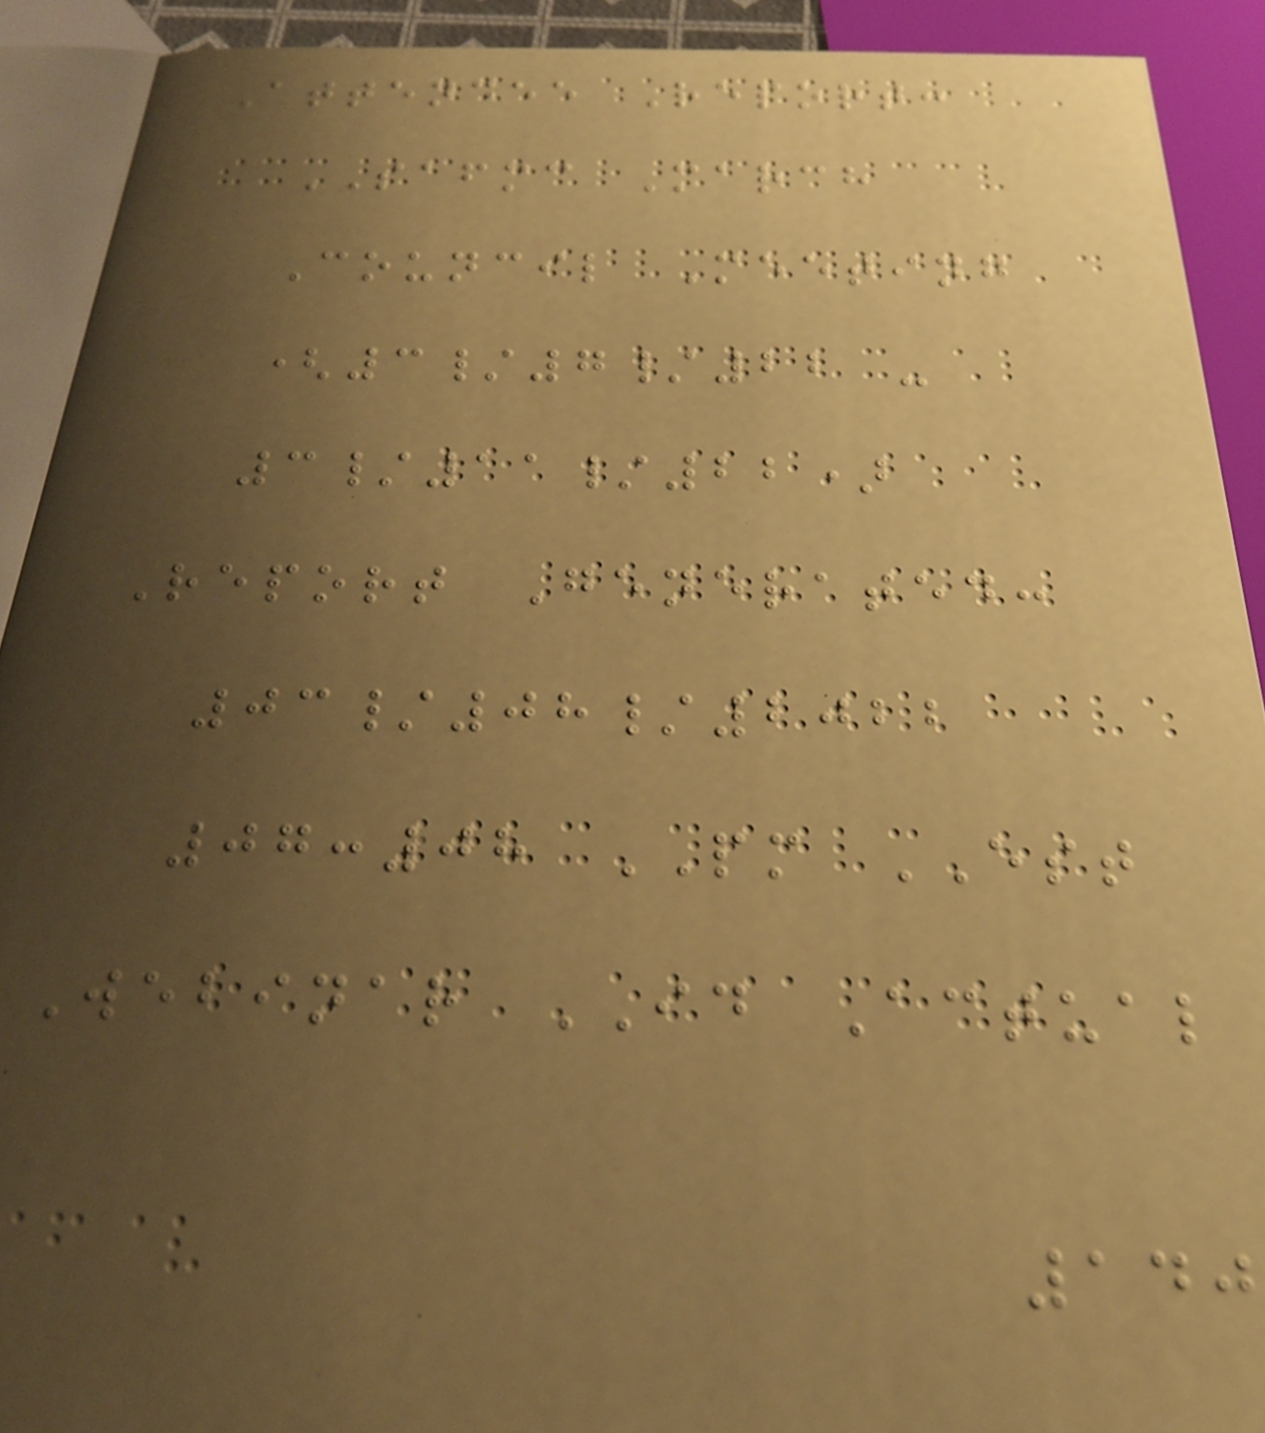Attendee Report:
SAFMC March
Council Meeting
(3/7/22 -
3/11/22)
Report Generated:
03/08/2022
07:08 PM EST
Webinar ID Actual
140
